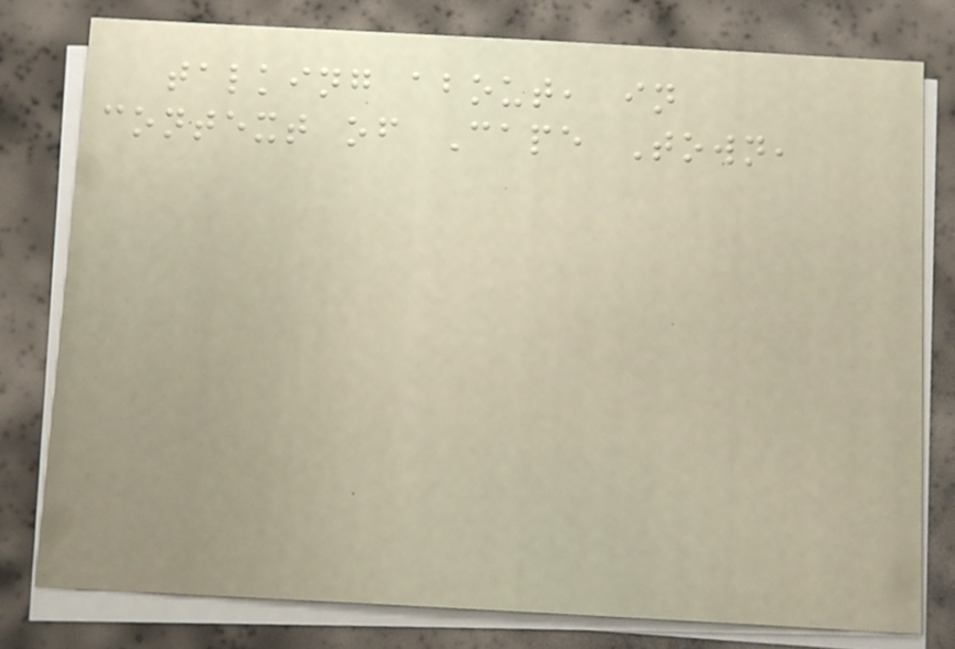talking about, in
context of Cape Town,
